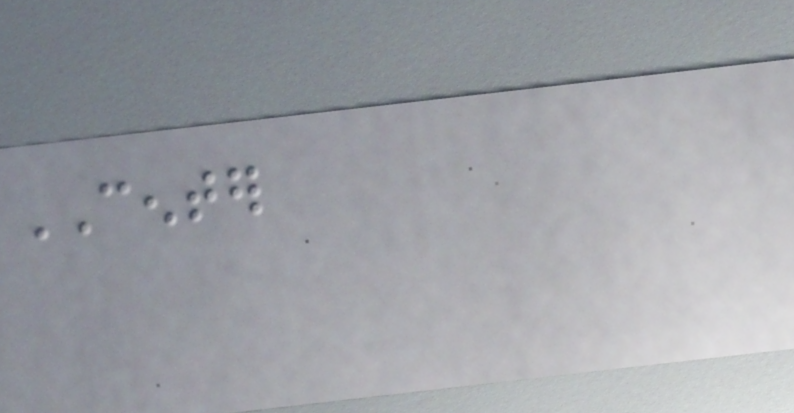CENTER
